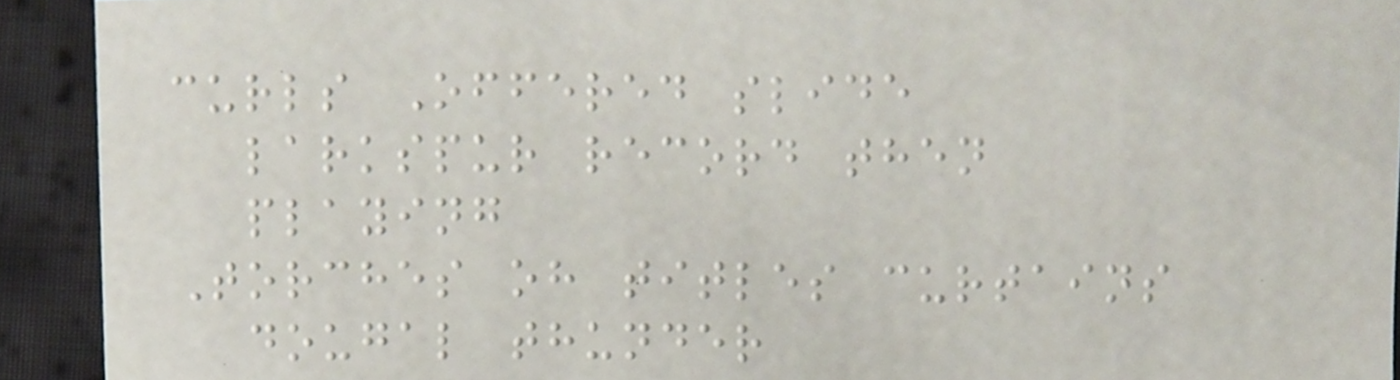curls Offered slide
larkspur record then
playing
Torches oh titles curtains
dougal thunder
